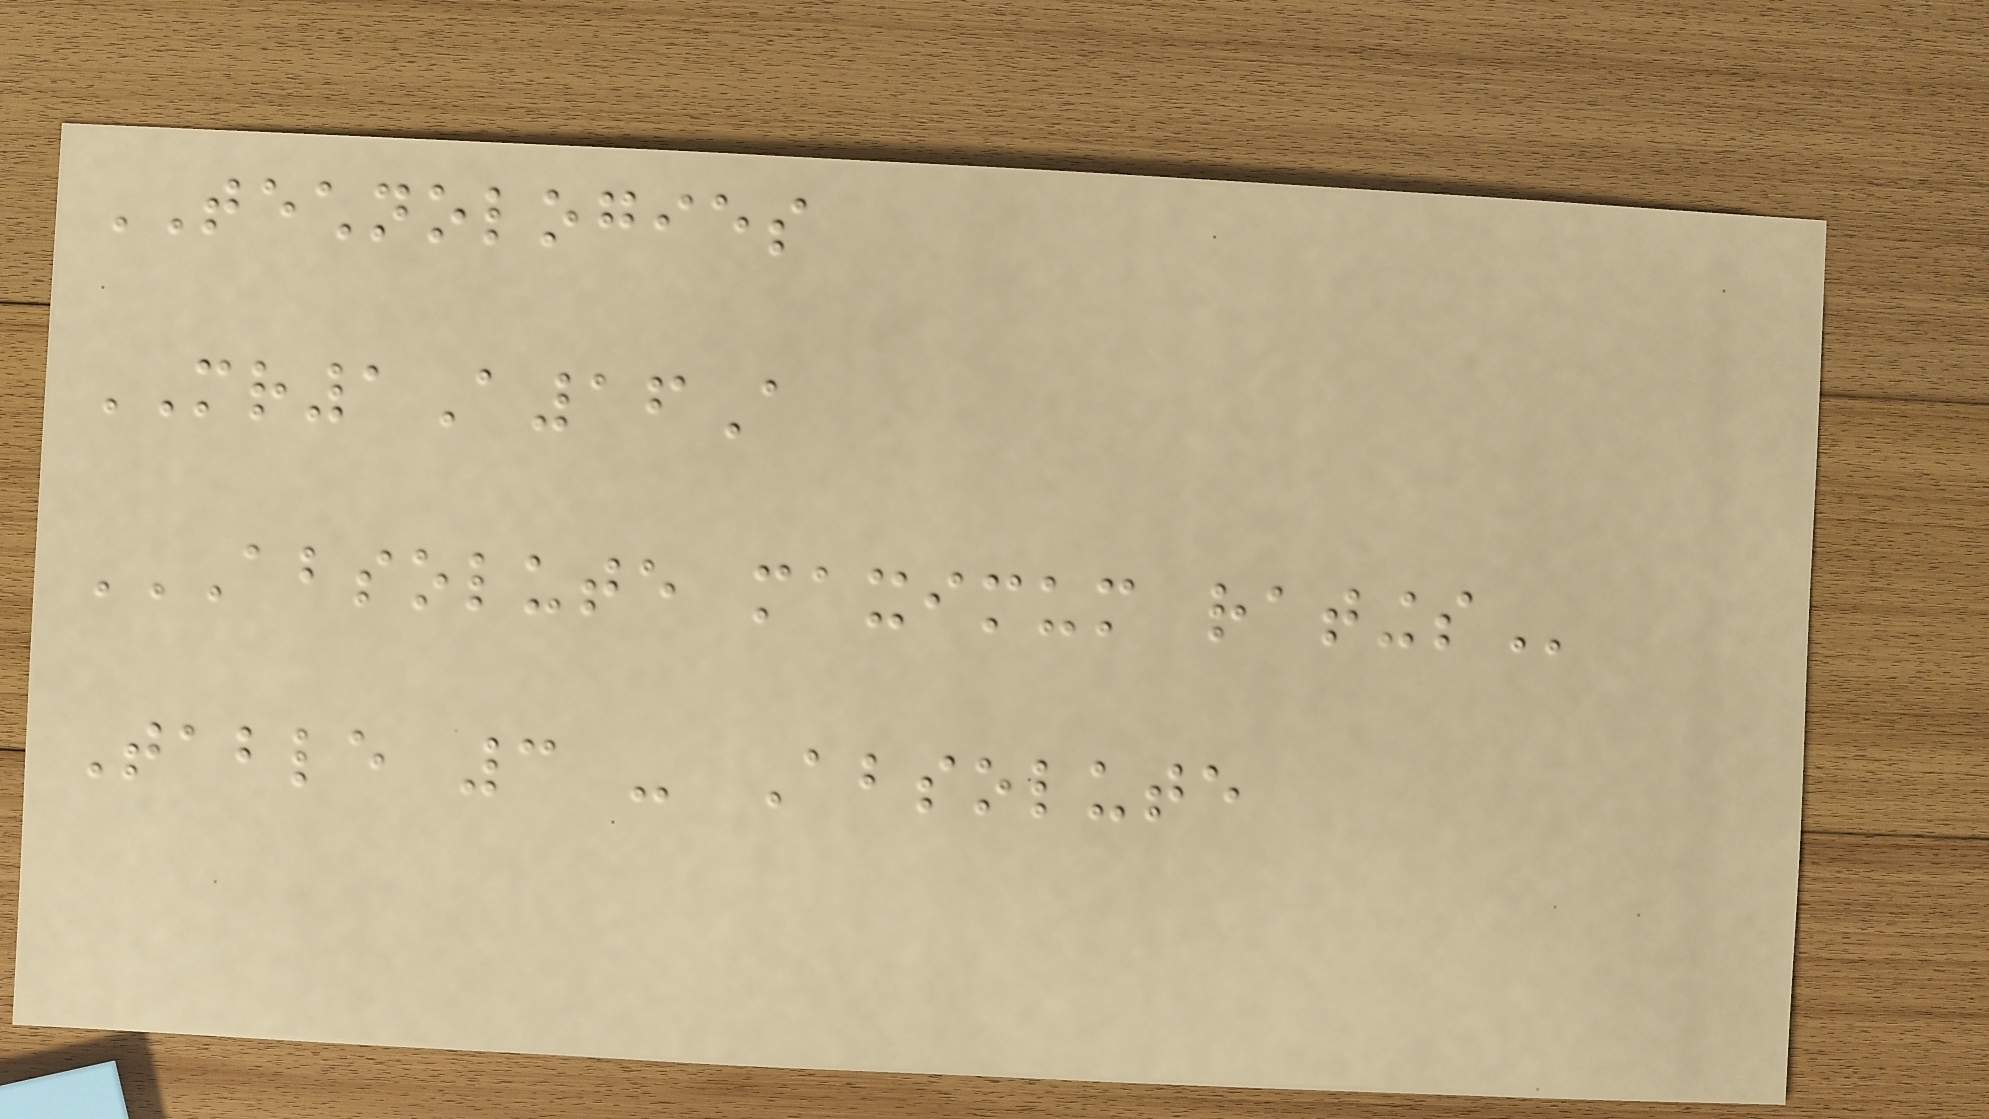TECHNOLOGIES
MR1A16A
ABSOLUTE MAXIMUM RATINGS
Table 3 - Absolute
